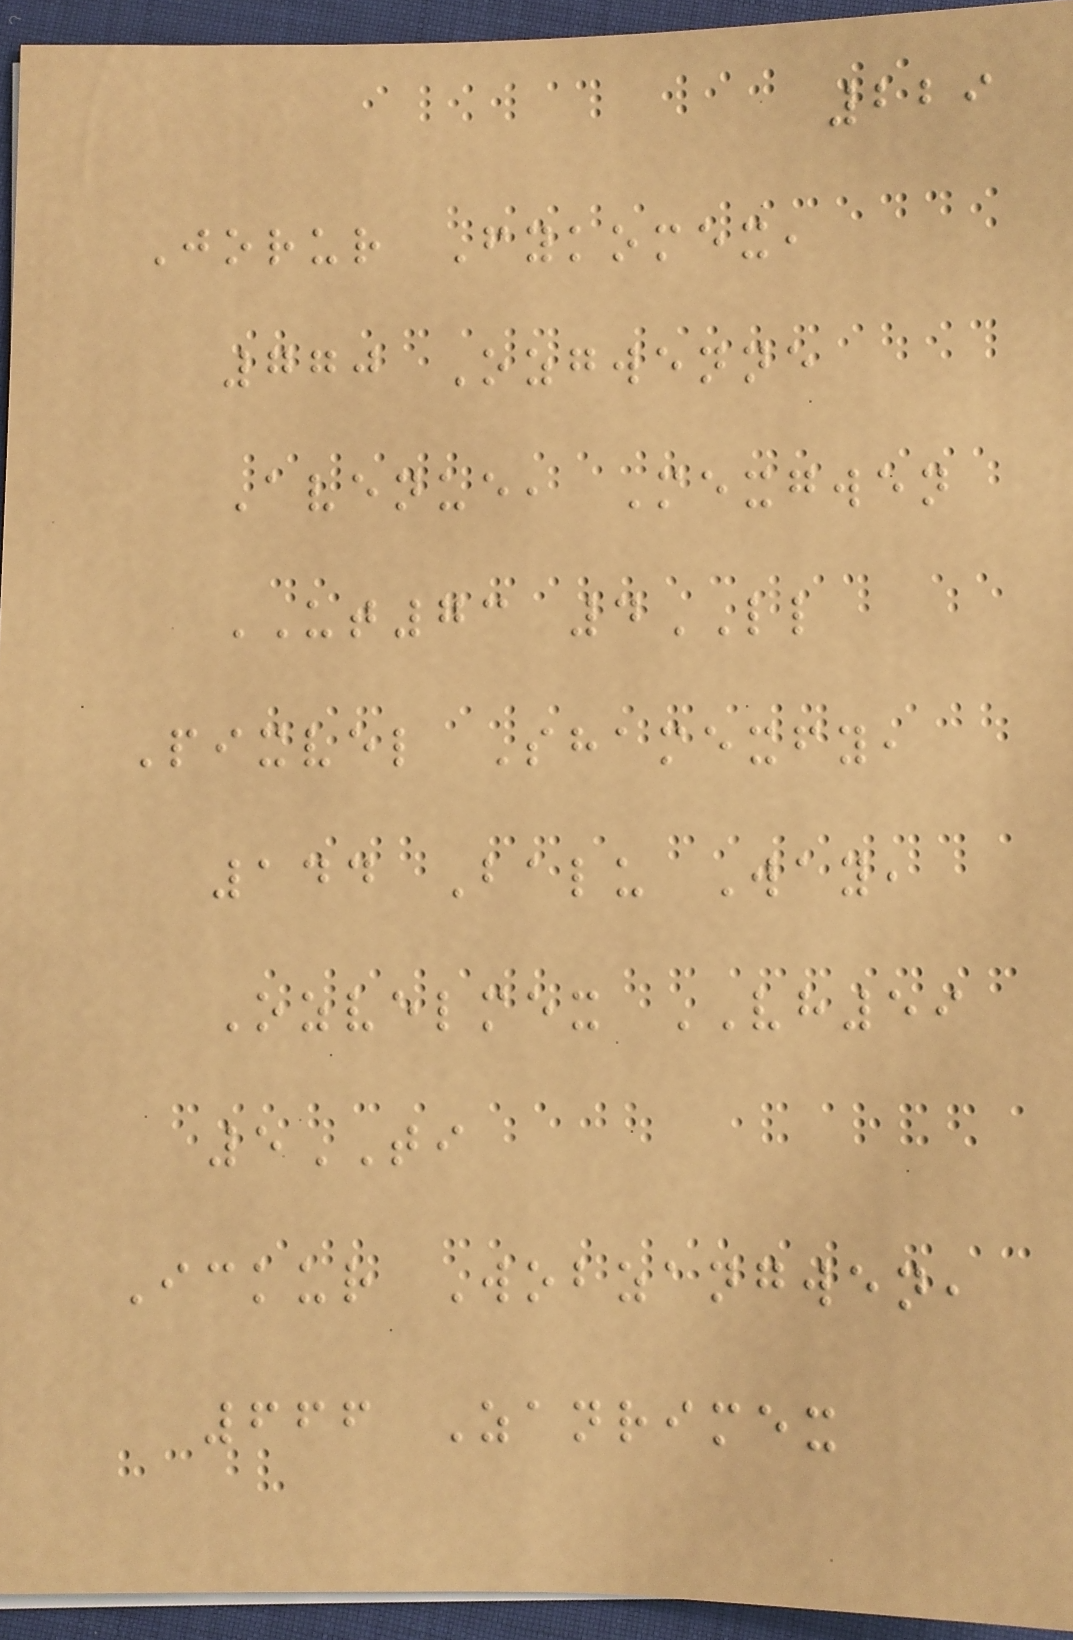229
Jorur Fykomex,
770 Ozgwenne
Avenue, Mexgwen
UT73 4LL
Pixvel Shamexfy,
144 Balu Way,
Ozvelmex VH59
5TI
Ickur Wobzangwen,
666 Zanrimex
